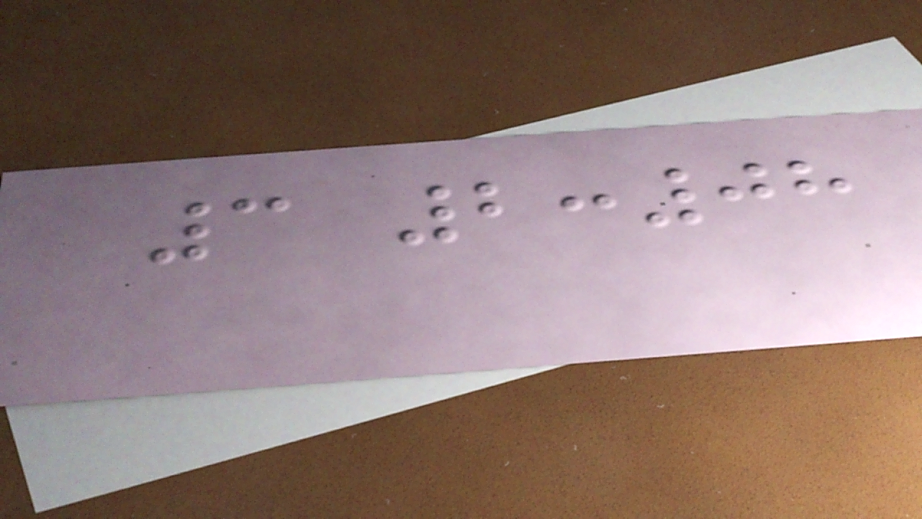3 2:08
